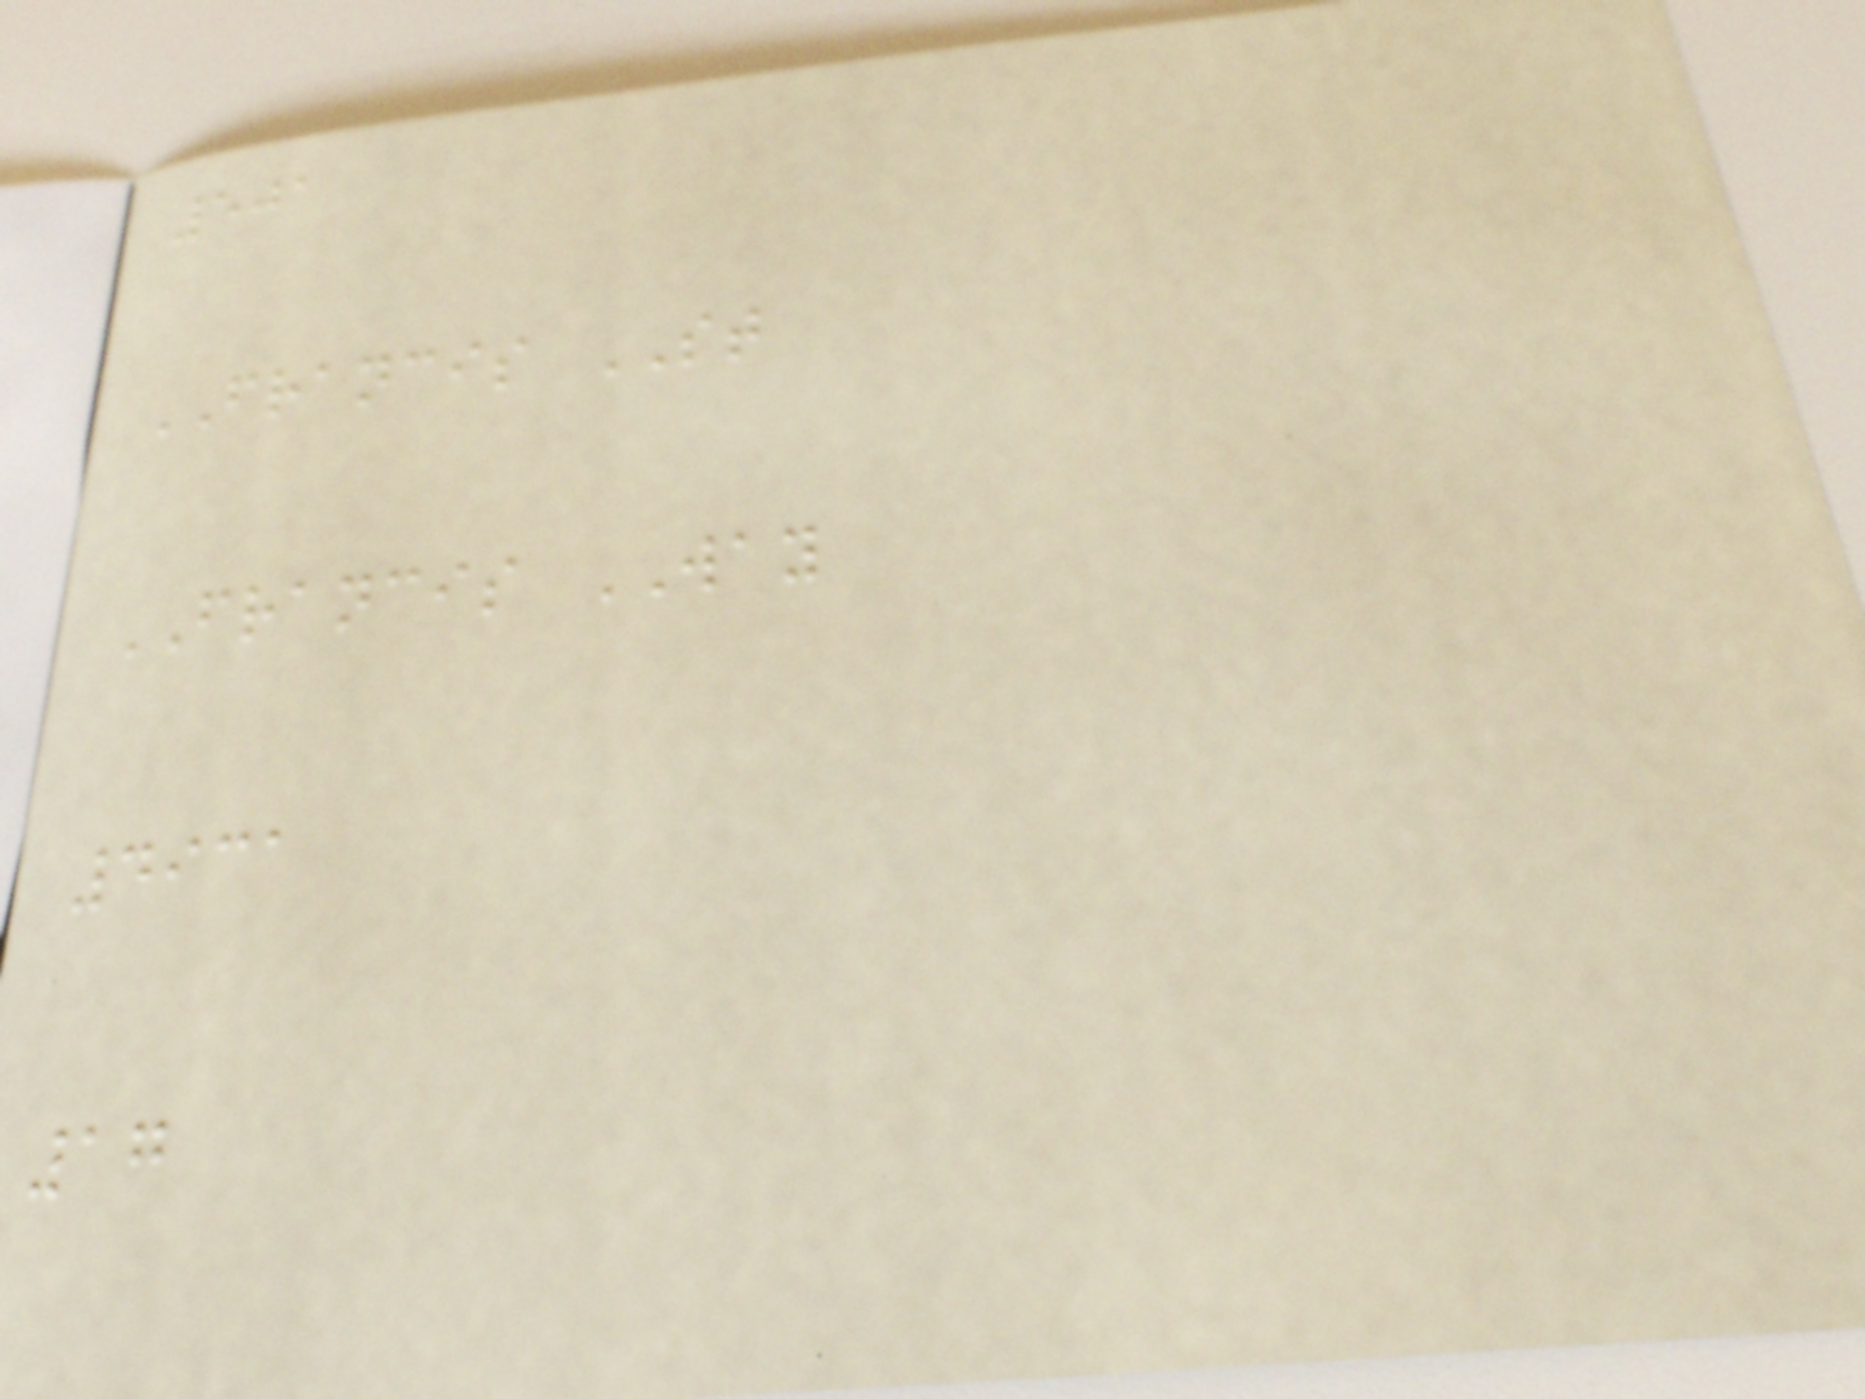501
FRANCIS ST
FRANCIS WAY
4931
17
